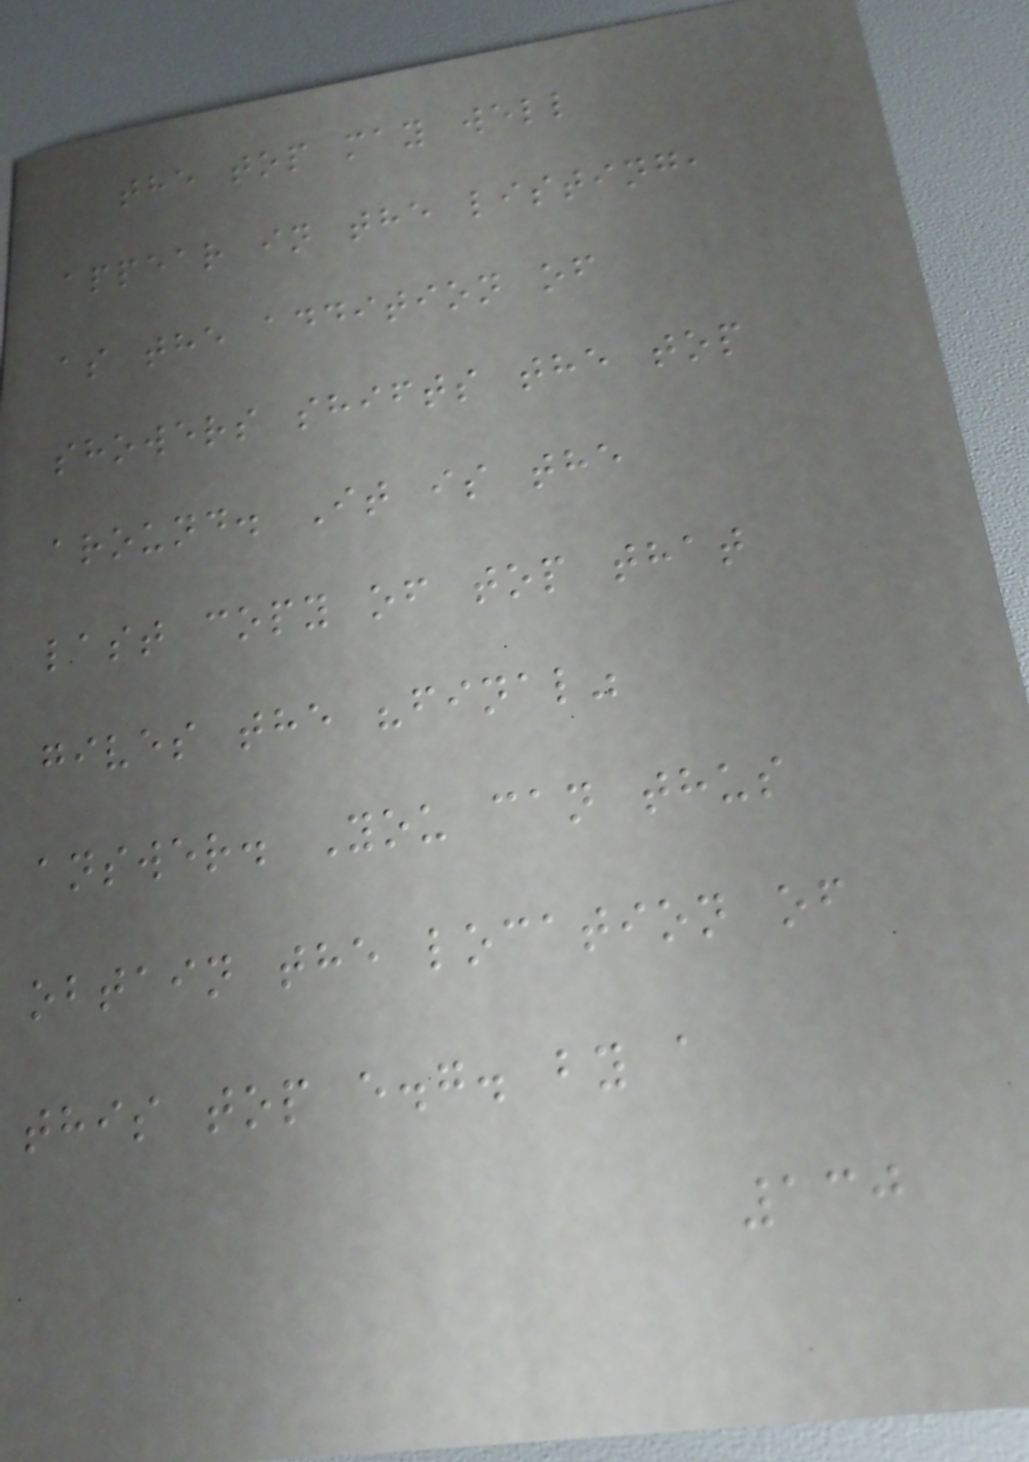the top may well
appear in the listing,
as the addition of
showers shifts the top
around. It is the
last copy of top that
gives the "final"
answer. You can thus
obtain the location of
this top e.g. by a
130
